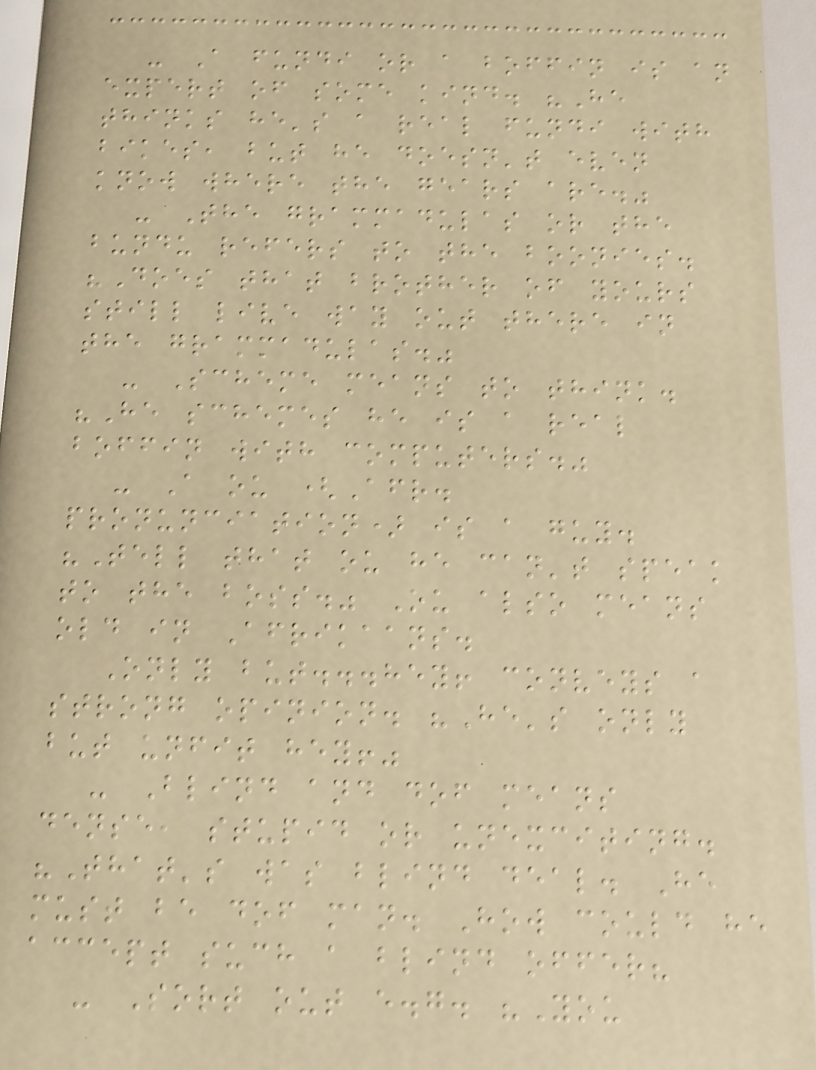- A fundi or a boffin is an
expert of some kind. "He
thinks he's a real fundi with
bikes, but he doesn't even
know where the gears are."
- The grammadulas or the
bundu refers to the boonies.
"Does that brother of yours
still live way out there in
the grammadulas."
- Scheme means to think.
"He schemes he is a real
boffin with computers."
- A ou (Afr.
pronunciation) is a guy.
"Tell that ou he can't speak
to the boss." Ou also means
old in Afrikaans.
Only but...hey! conveys a
strong opinion. "He's only
but unfit hey!"
- Blind and dof means
dense, stupid or unexciting.
"That's was blind deal. He
must be dof man. How could he
accept such a blind offer?
- Sort out e.g. "You
